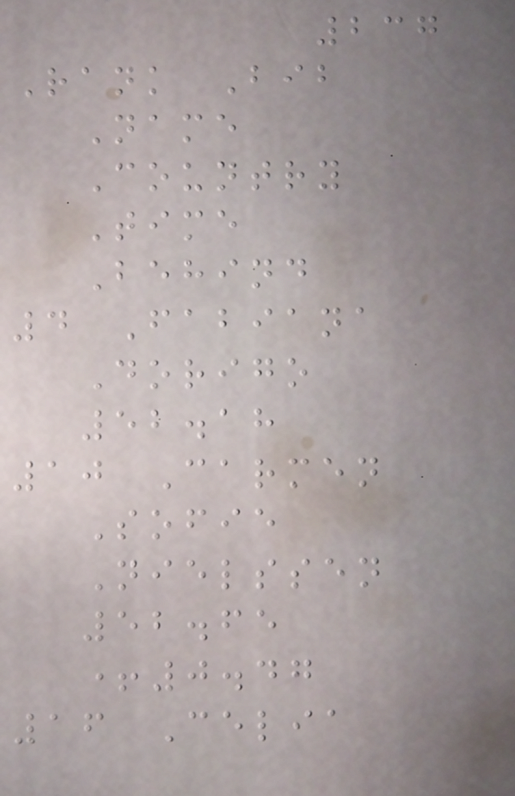237
Rank Bib
Name
Country
Time
Behind
4 Fabiana
Dorigo
52.18
10 Carmen
Sofie
Nielssen
52.65
+0.47
16 Celia
